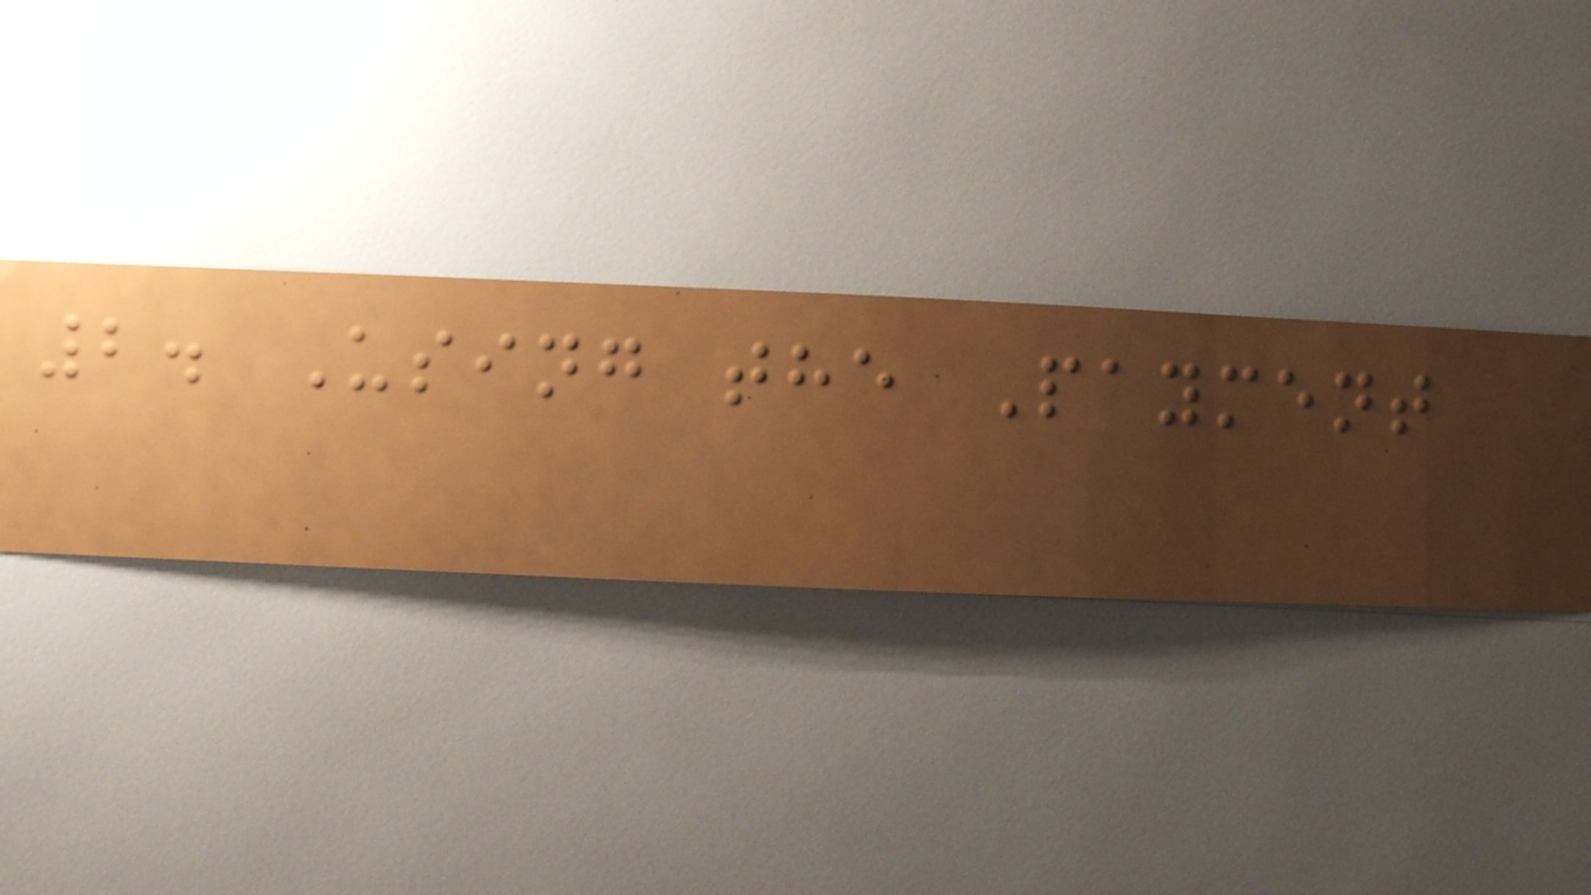2. Using the Payment
